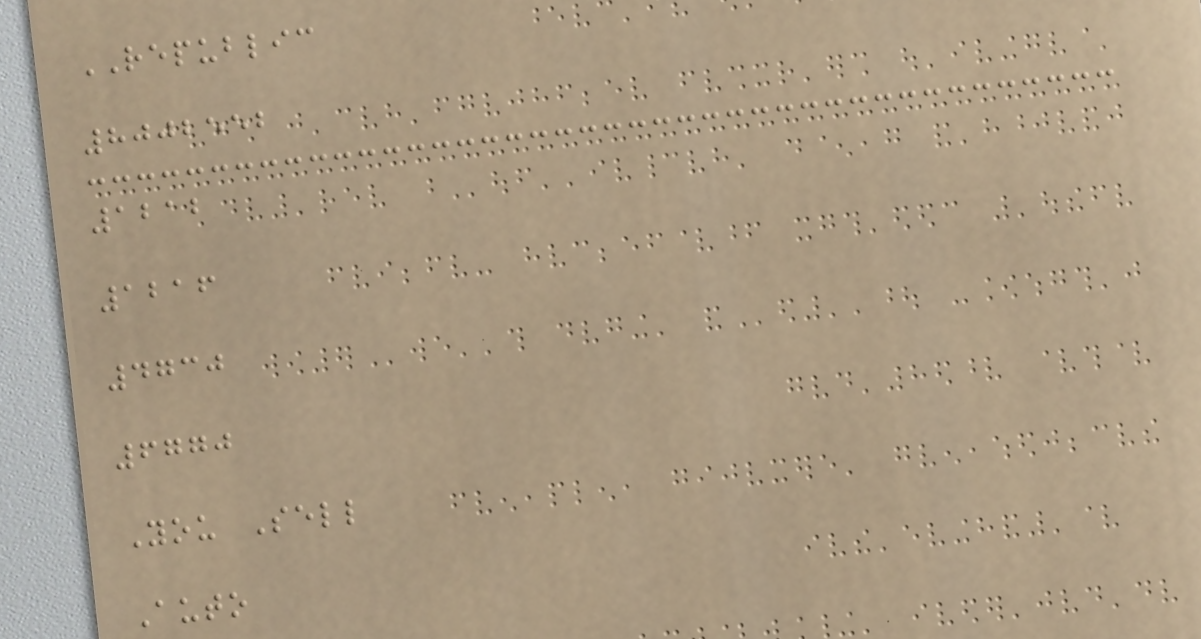REPUBLIC
8002552
1212
1216
4730
6770
You Sell
Auto
